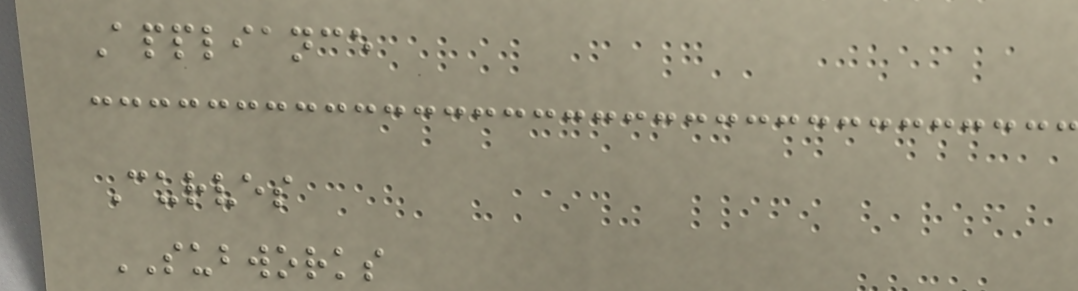Appliance
Curves
SUBWORKS
